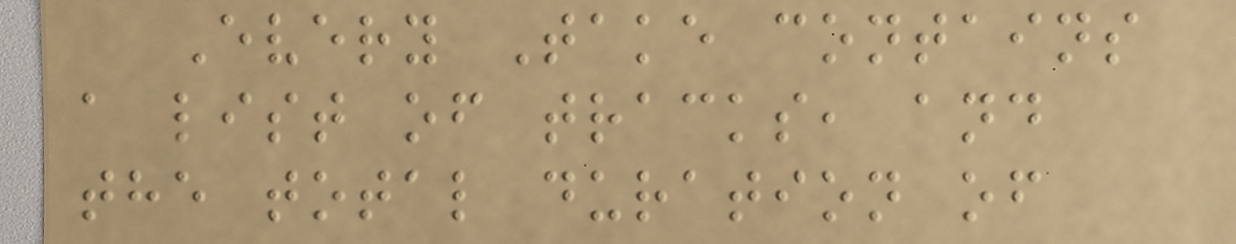Every Take contains
a list of tracks, and
the total duration of
